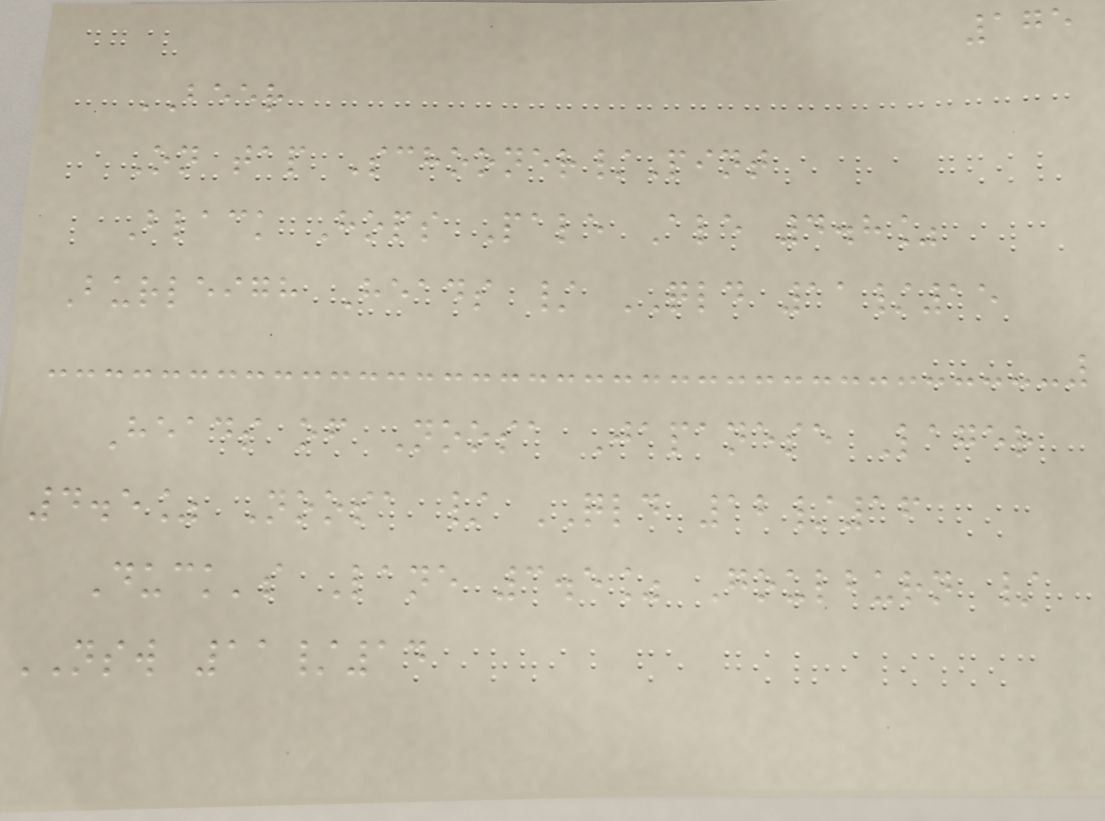175
BEER
On tap Schooner/Pint
Black Hops Pale Ale 4.8%
Burleigh Heads / QLD 11/15
Heads of Noosa Japanese Lager
4.5% Noosa / QLD 12/16
Duck's Lane 3.5% Goulburn /
NSW 11/14
